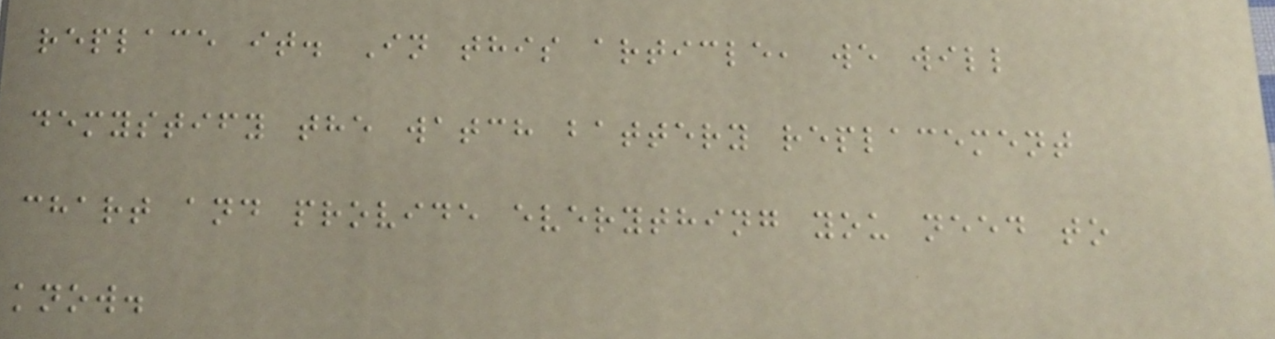replace it. In this article, we will
demystify the watch battery replacement
chart and provide everything you need to
know.
